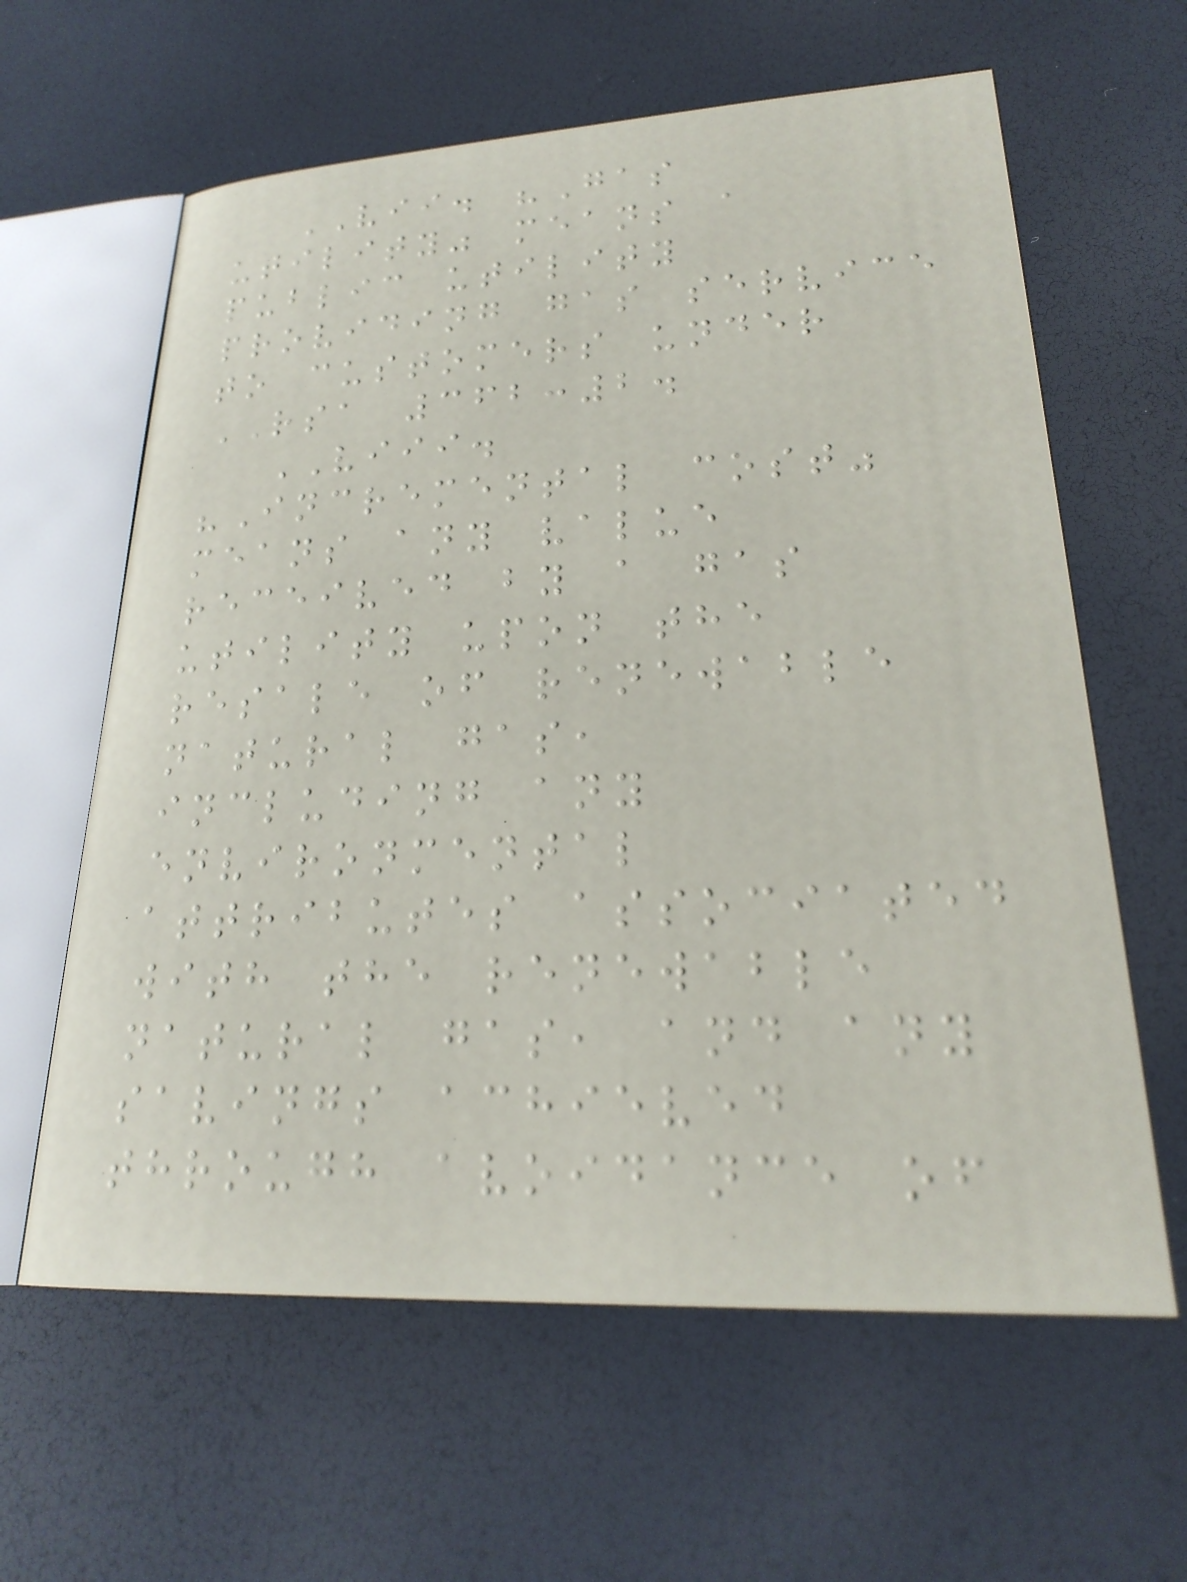VII. "Gas
utility" means a
public utility
providing gas service
to customers under
RSA 362:2.
VIII.
"Incremental cost"
means any value
received by a gas
utility upon the
resale of renewable
natural gas,
including any
environmental
attributes associated
with the renewable
natural gas, and any
savings achieved
through avoidance of
